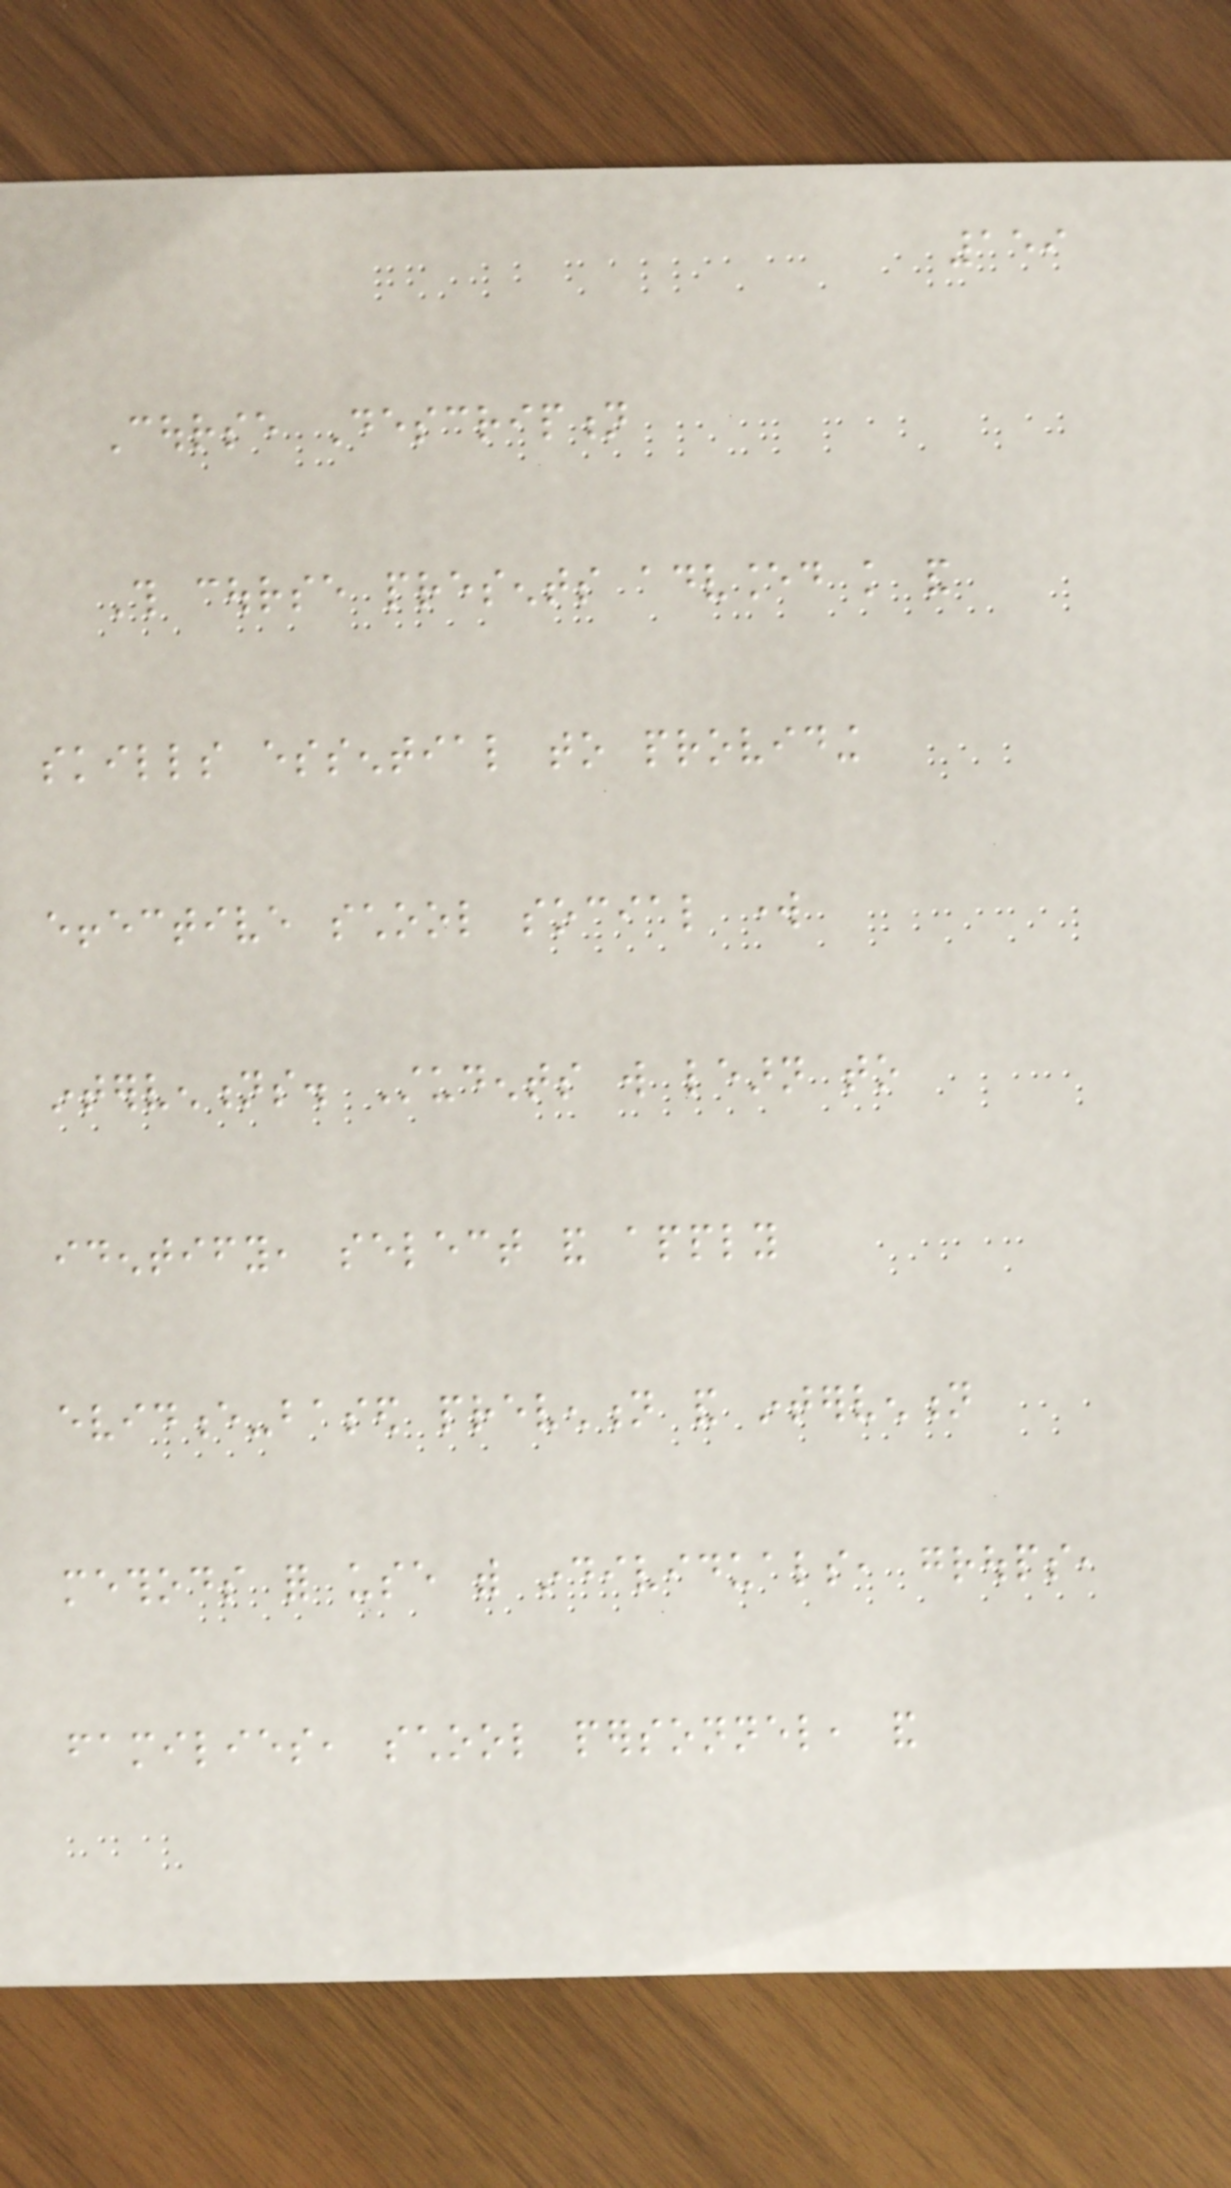159
Course Description
This course presents advanced knowledge and
skills essential to providing
effective school social work
interventions. Students will learn to
identify, select and apply
evidence-based prevention and intervention
methods for use with individuals, groups,
families, school personnel, and
